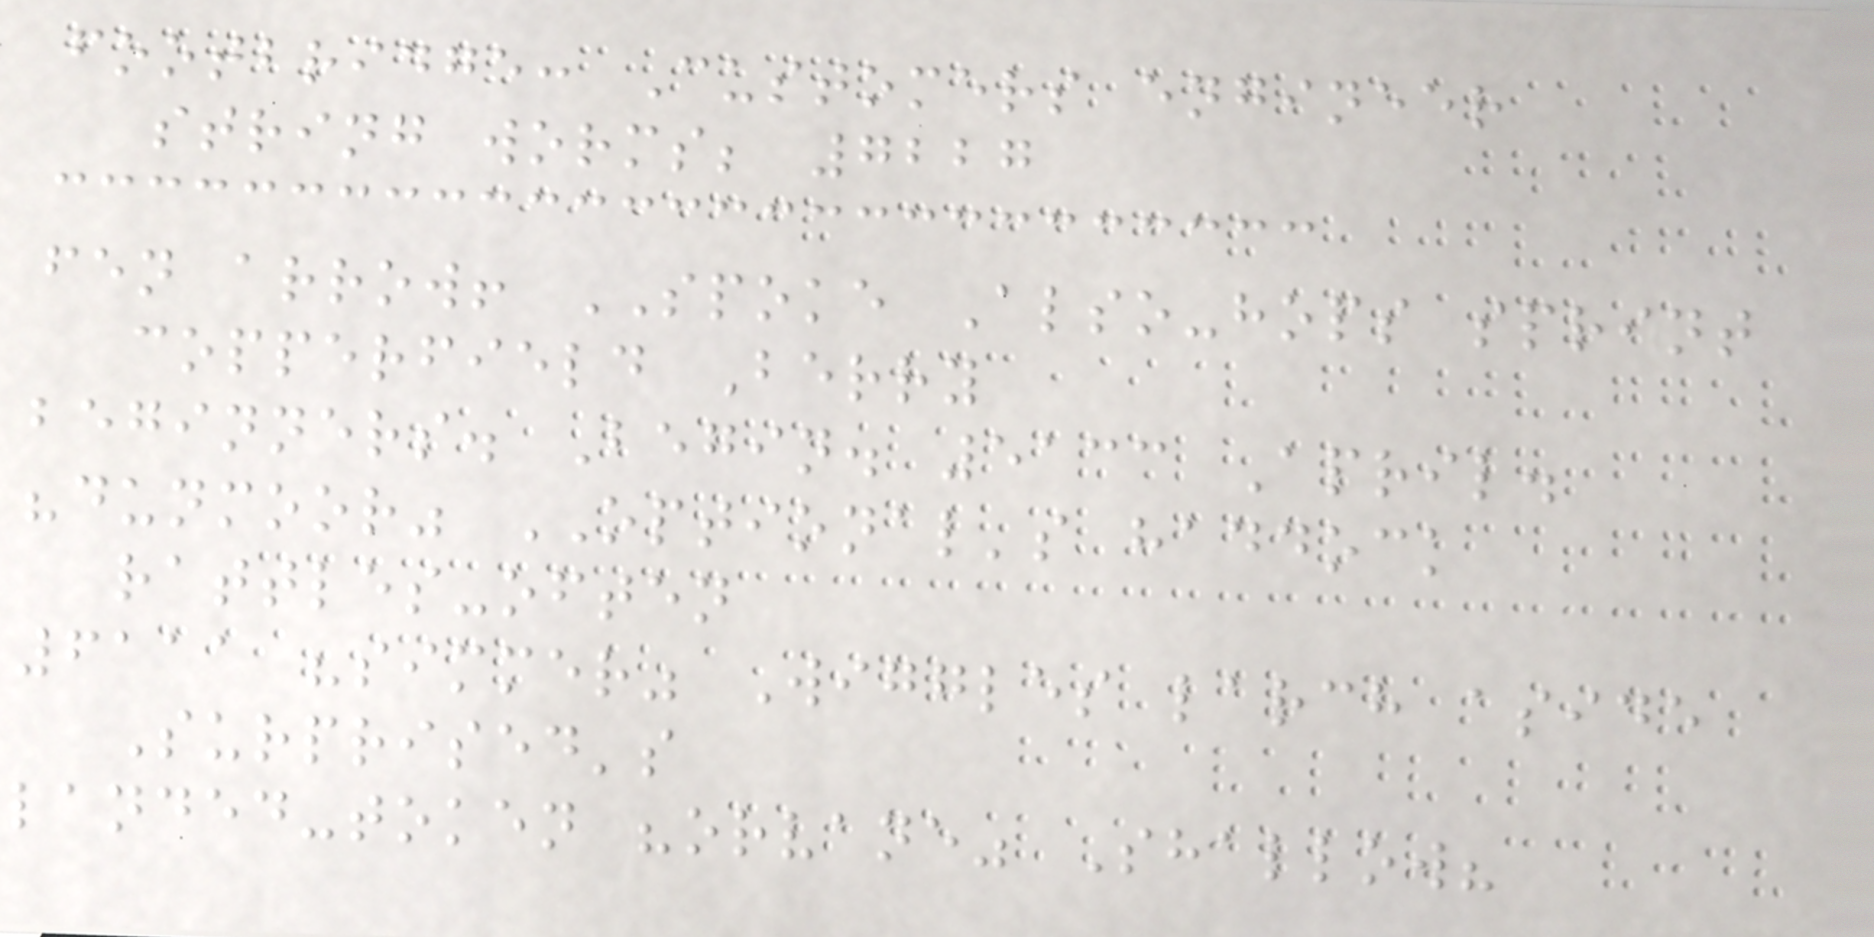footbridge: Customers engineer
string worms; 7227
fen arrow! SPOKE Also-hops sprint
copperfield Berry
beginners. Begin. 5133 April.
"dunmoor" OPTIONAL's haddock
rattles-often
6111 "simmer" Wiggles larch aside
Surprised's
landed-token "orvane" Shallow?
